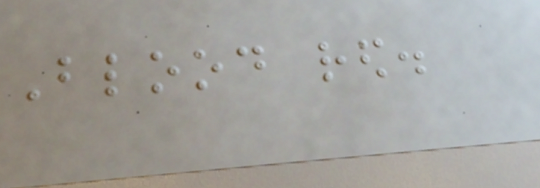Blood red.
